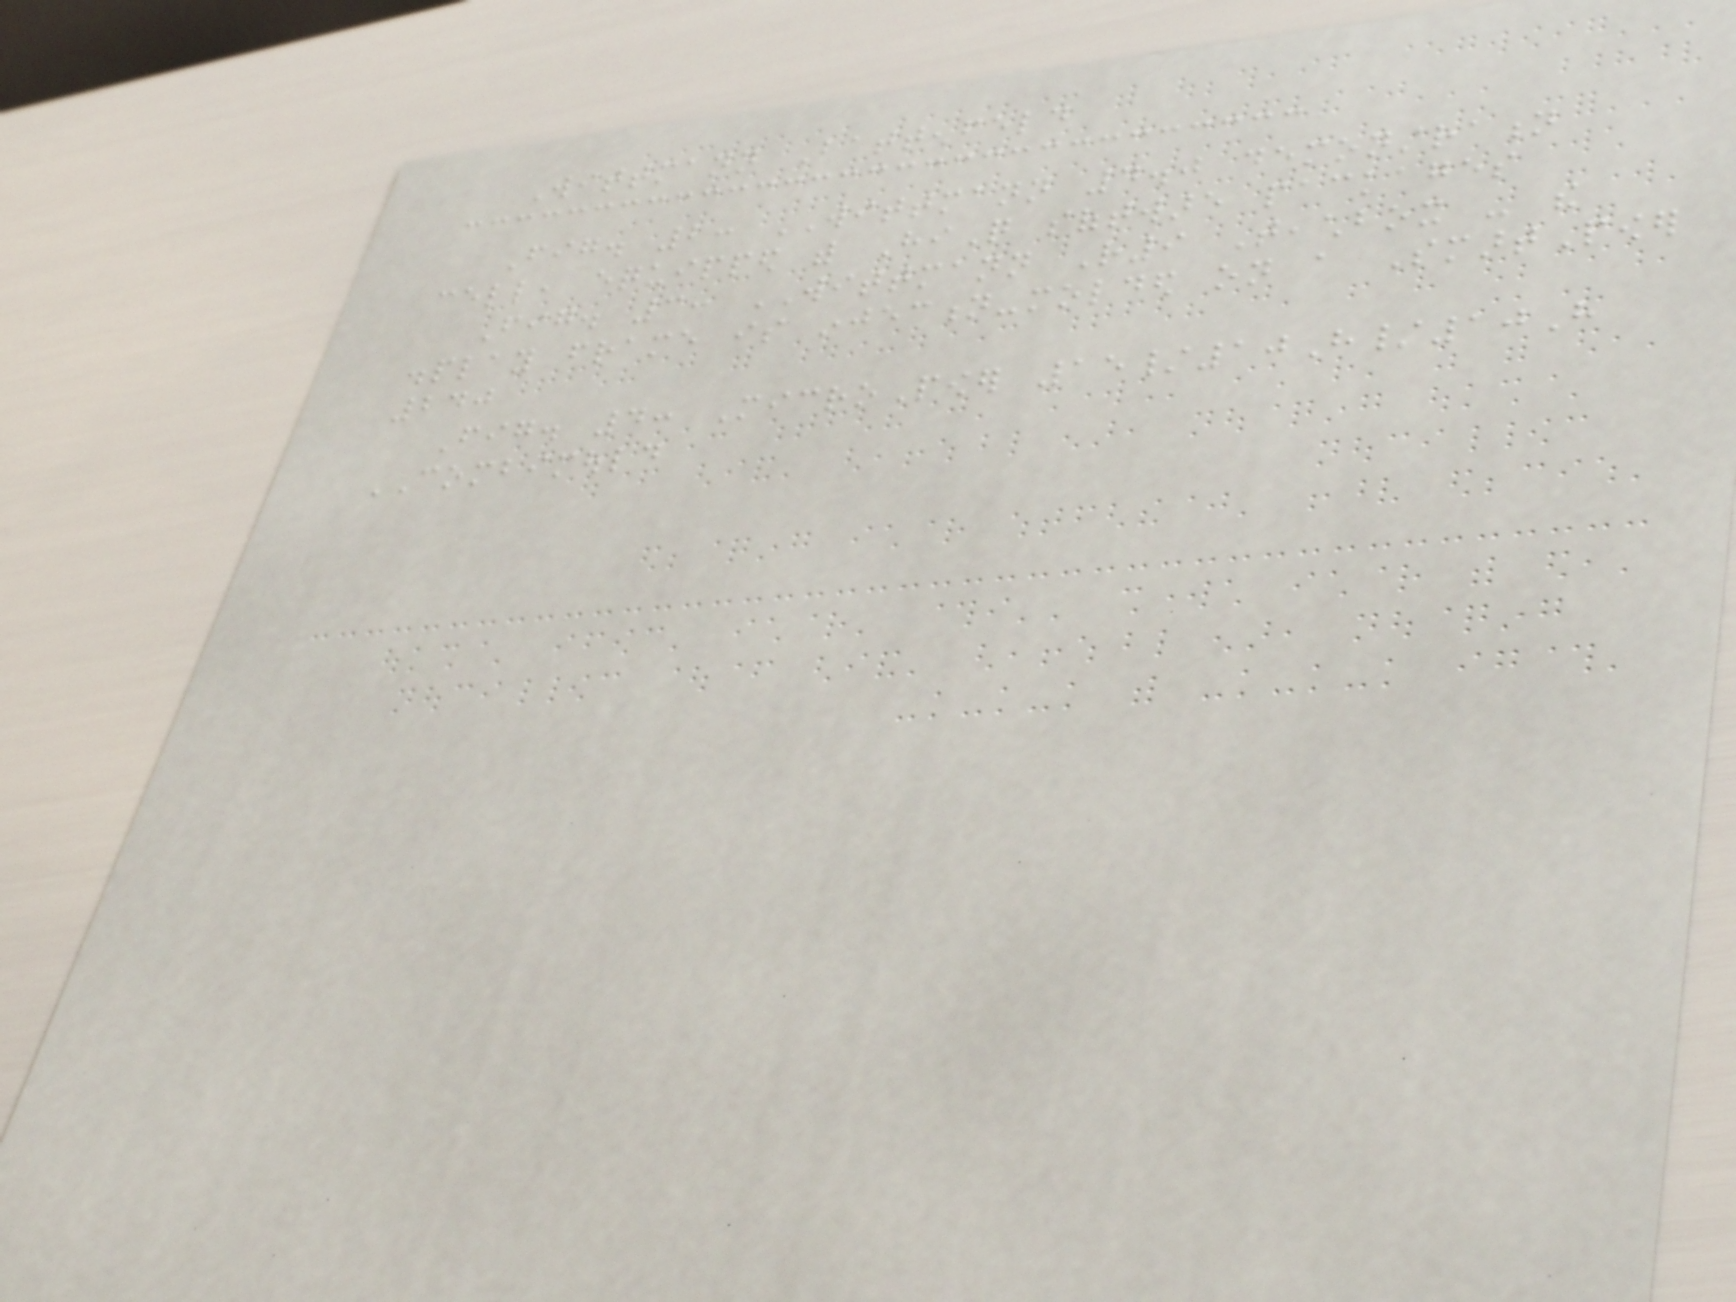Wittmann Battenfeld
Fig. 2: WITTMANN 4.0 demonstration
cell, equipped with HiQ software packages
Fig. 3: WITTMANN R9 Teachbox - the
display frame is injection-molded on a SmartPower
240
Fig. 4: MicroPower 15/10H/10H
COMBIMOULD
